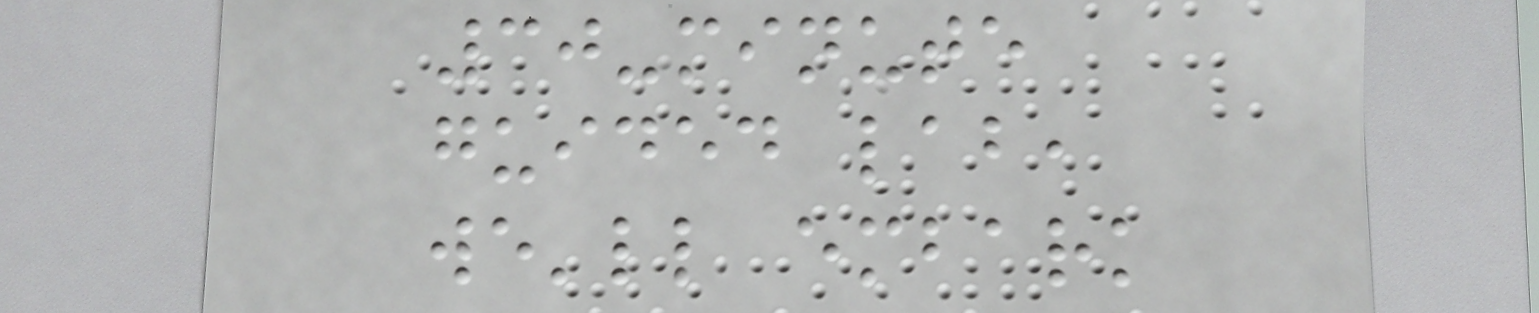30-minute
guided lab,
we'll embark
